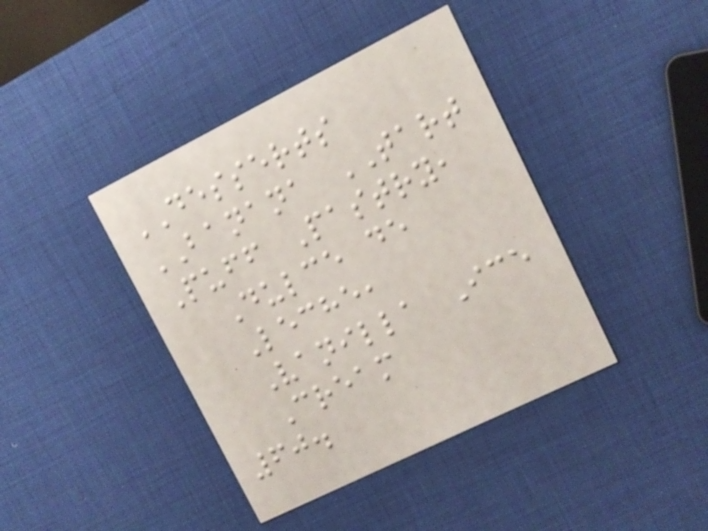DESSERTS
BANANA TART
Puff Pastry,
Dulce de
Leche,
Vanilla Ice
Cream
60.
